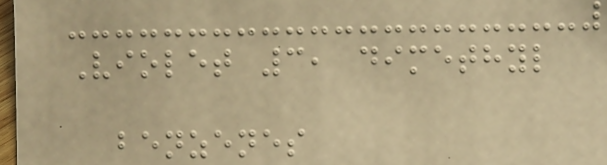Violet 3, dimethyl
benzenes
